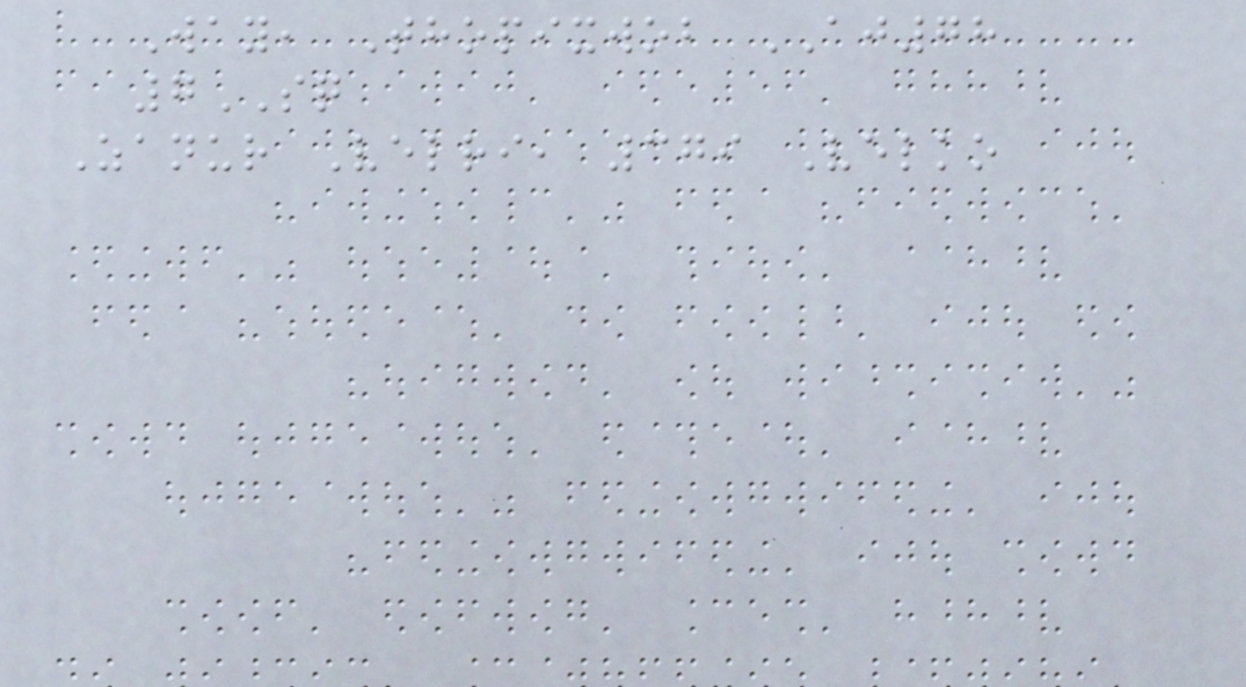Way, Thopixwob AJ78
7SQ
Zanur Velri, 379 Velko
